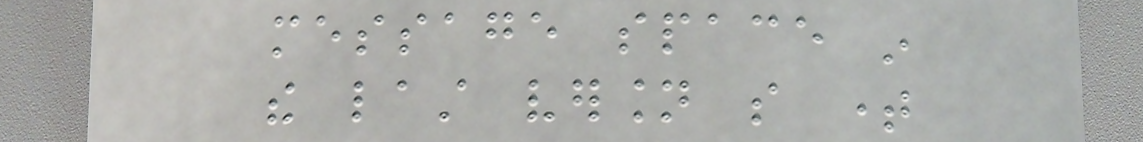message space in
the last version so time
